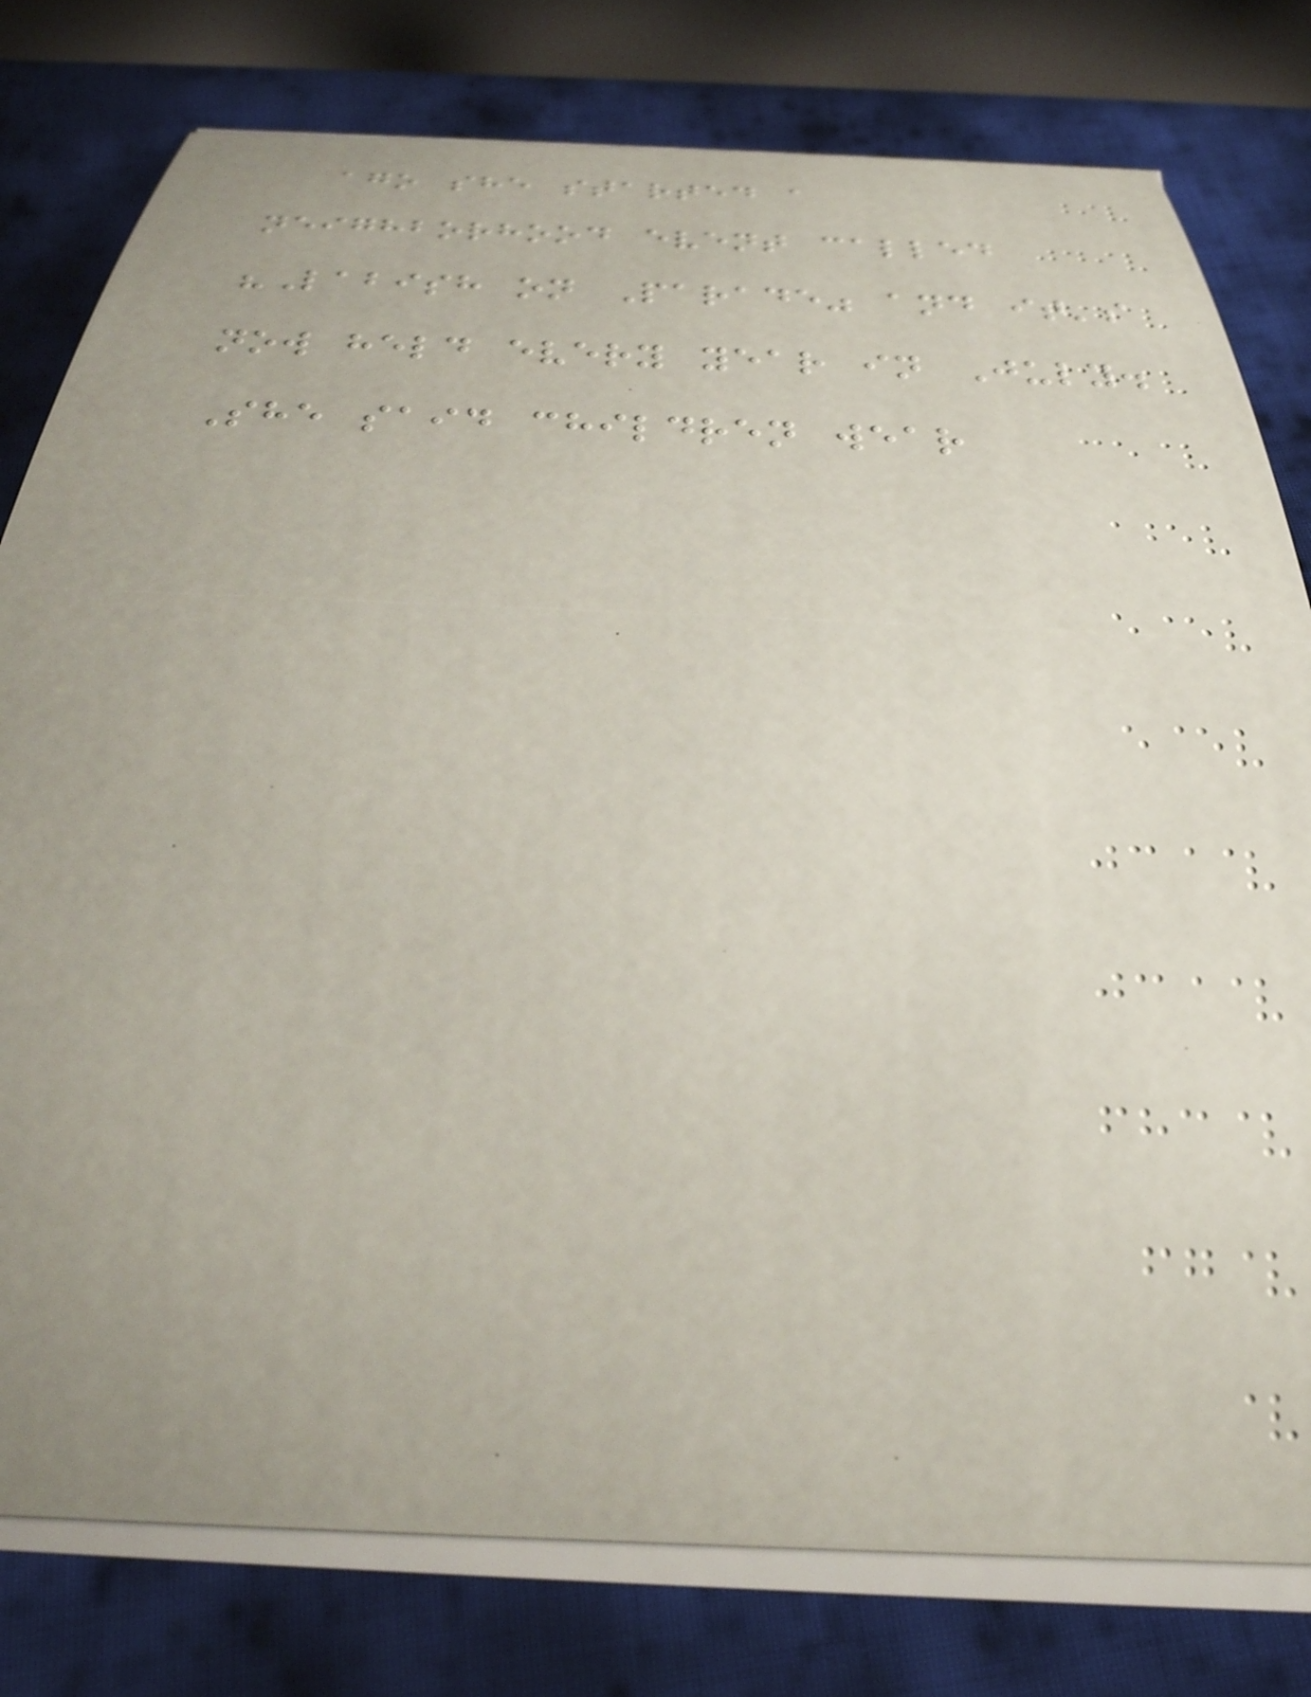ago she started a
neighborhood event called
"Labish on Parade" and it's
now held every year in July.
She said children wear
